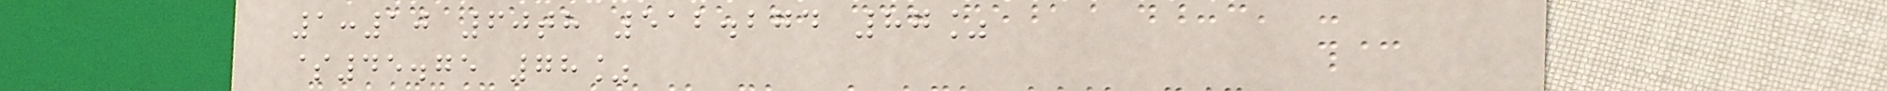1:10 60th 512.274 87%
$45.75 78%
